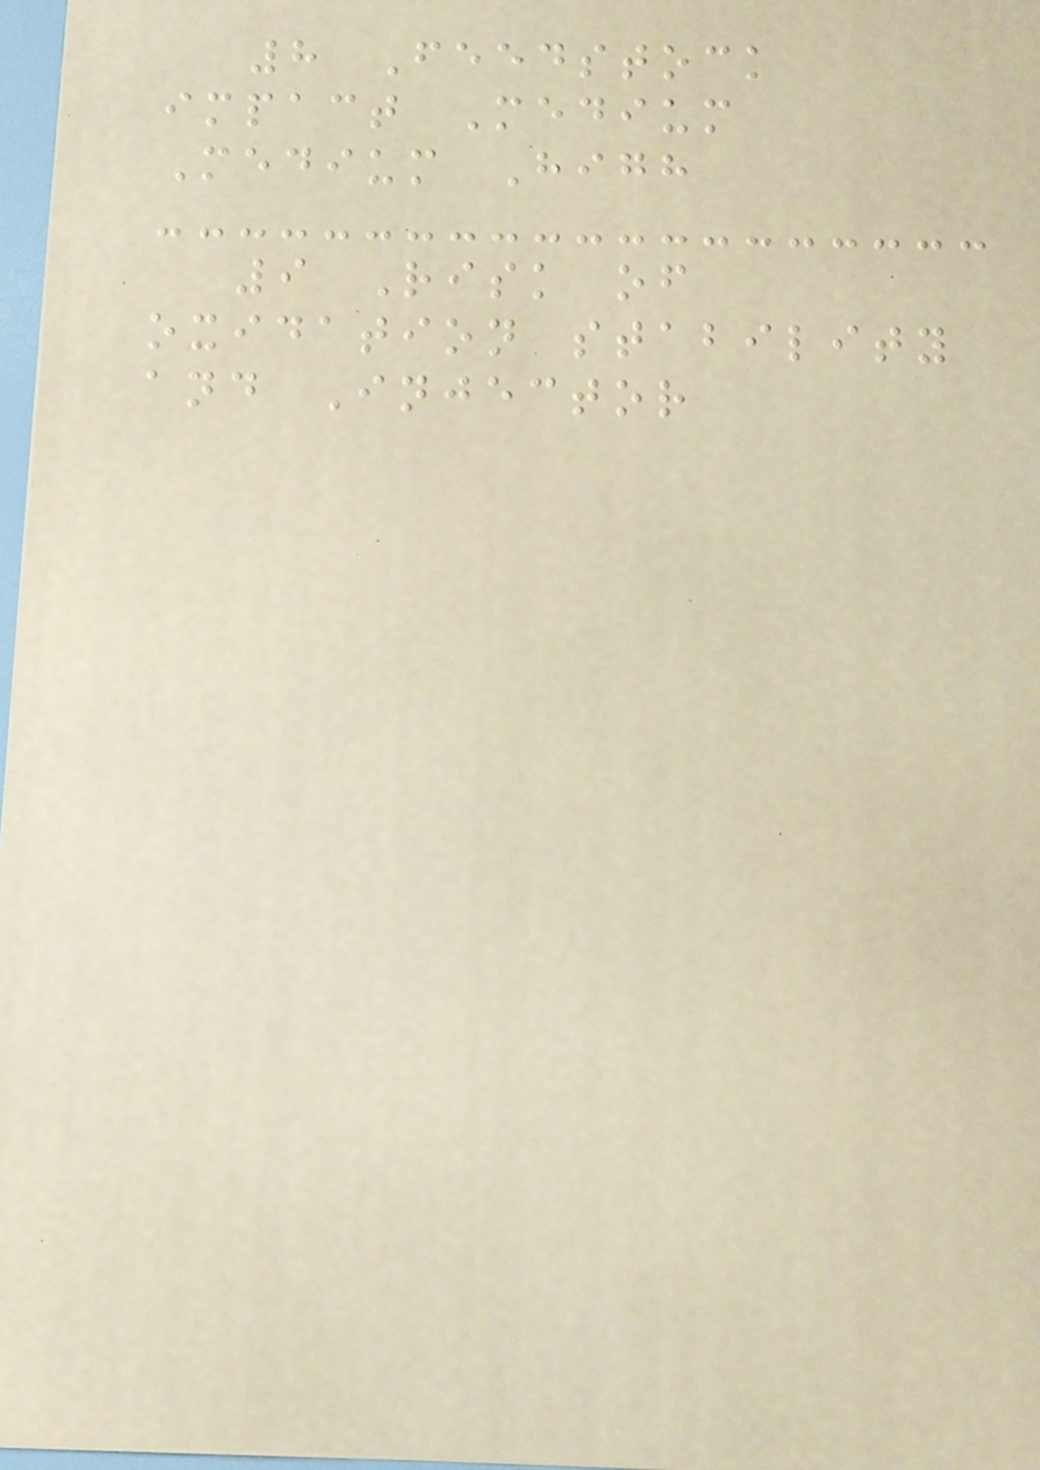8 Feedstock
impact Medium
Medium High
9 Risk of
oxidation stability
and Injector
